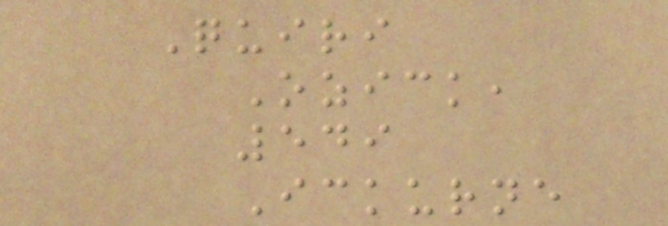Quiri
Ozick,
549
Ickurne
